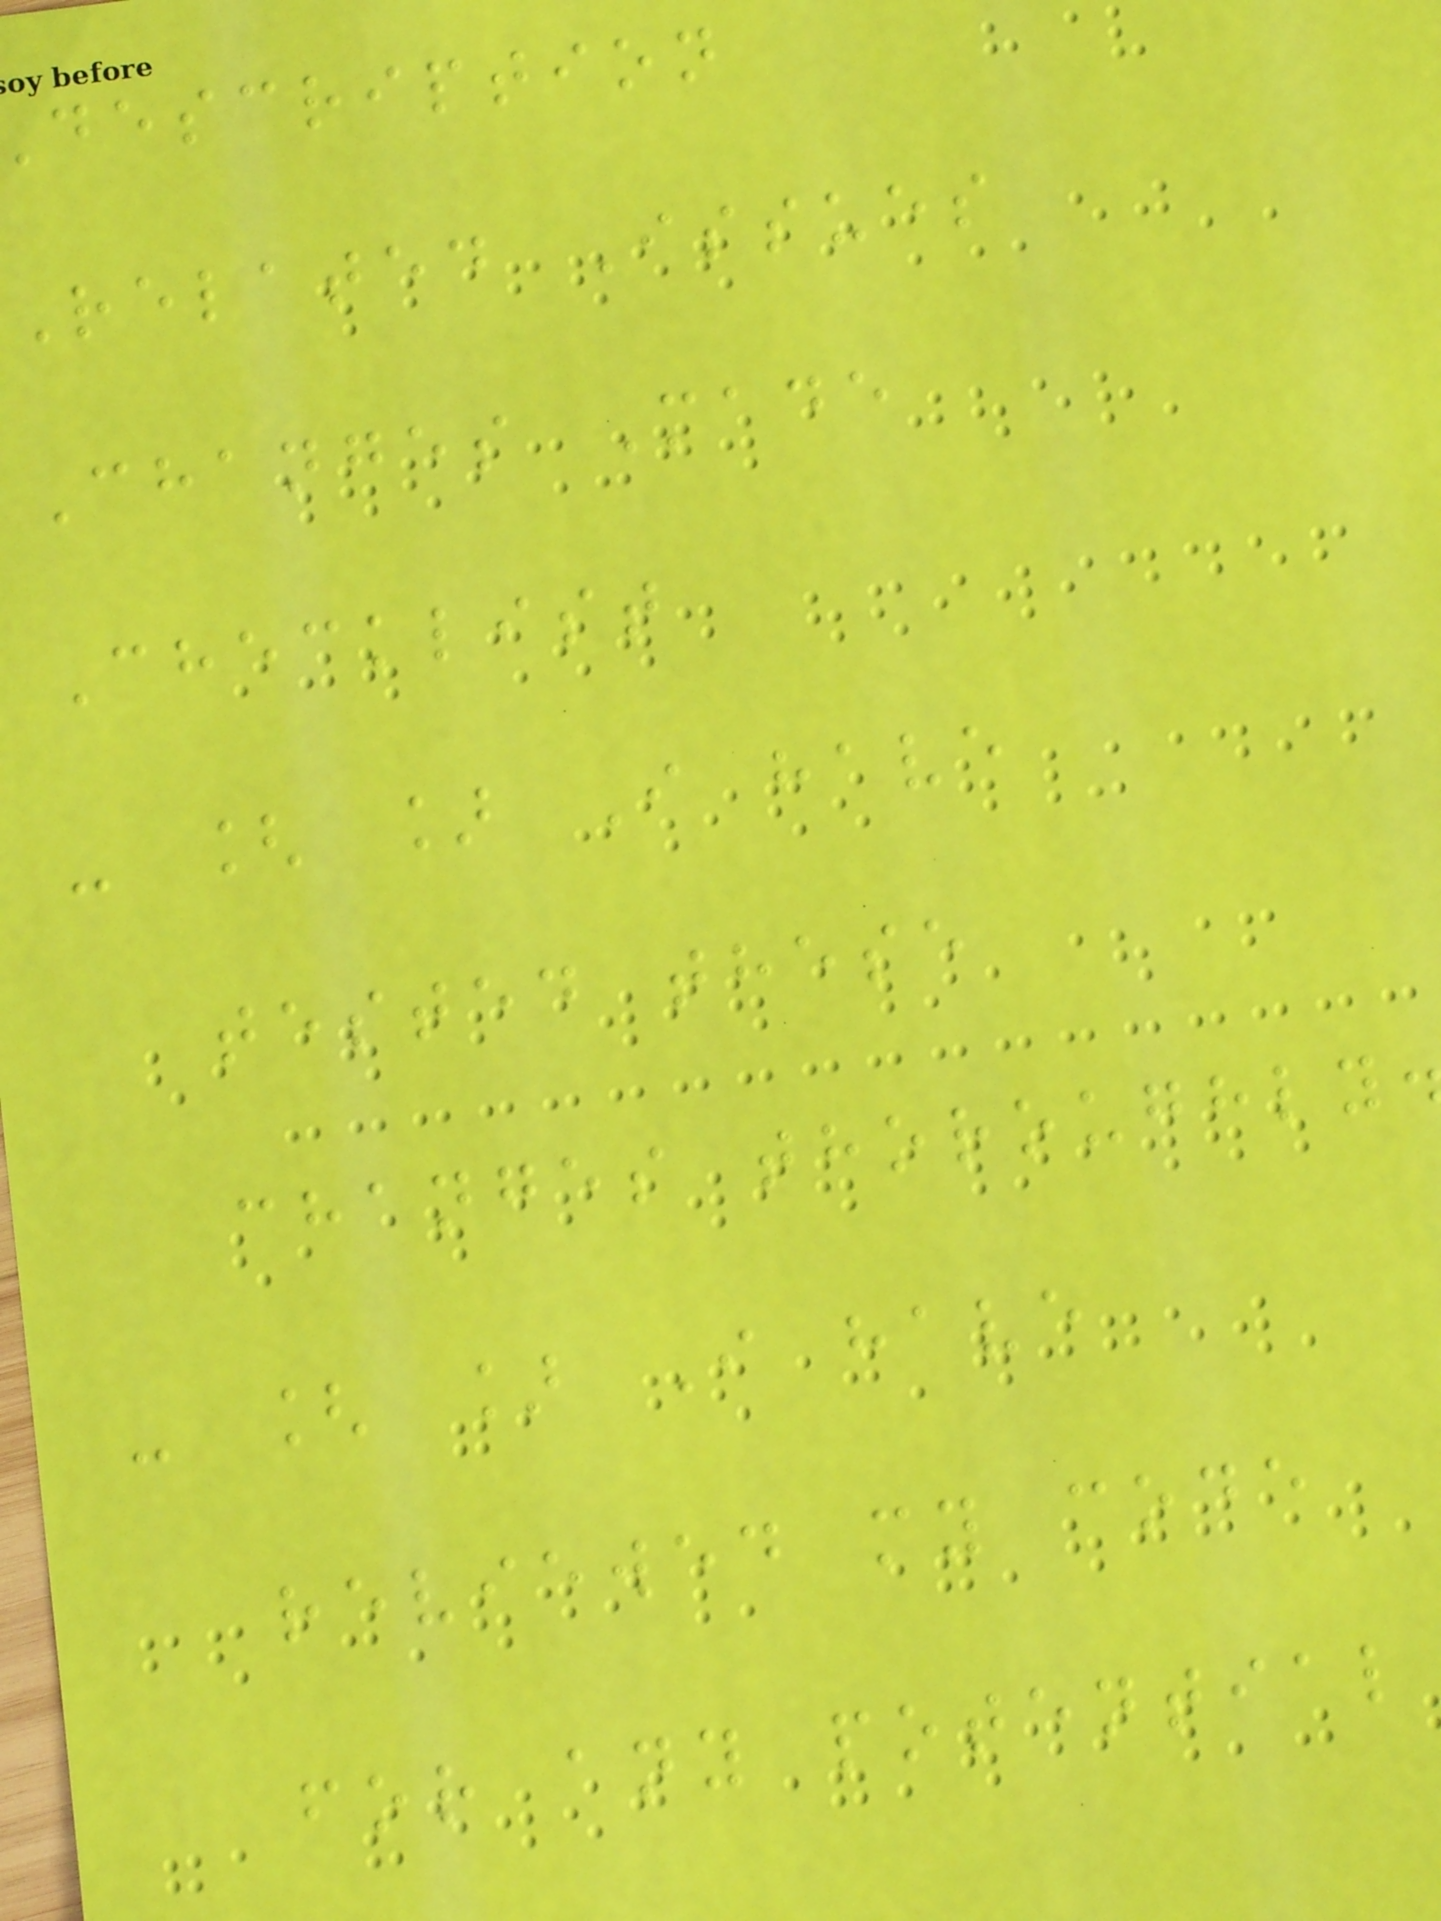description
Related Issues
Changes Made
Checklist
- [ ] I have
tested these
changes thoroughly
- [ ] I have
reviewed my code
for any potential
